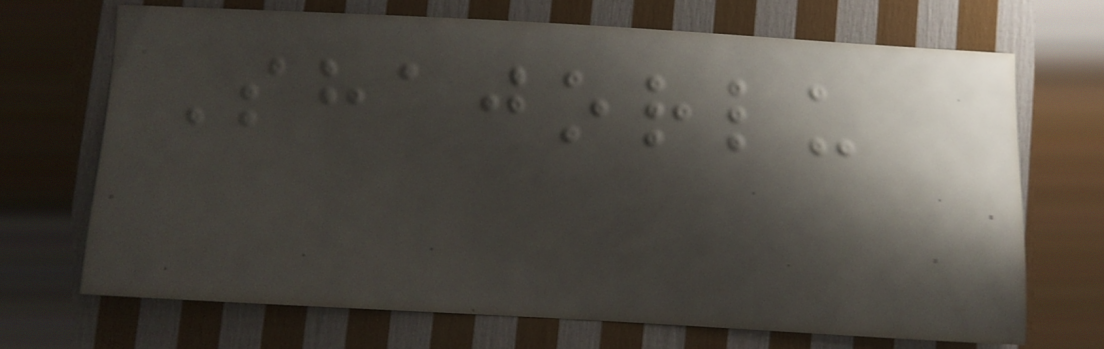Shajorlu
